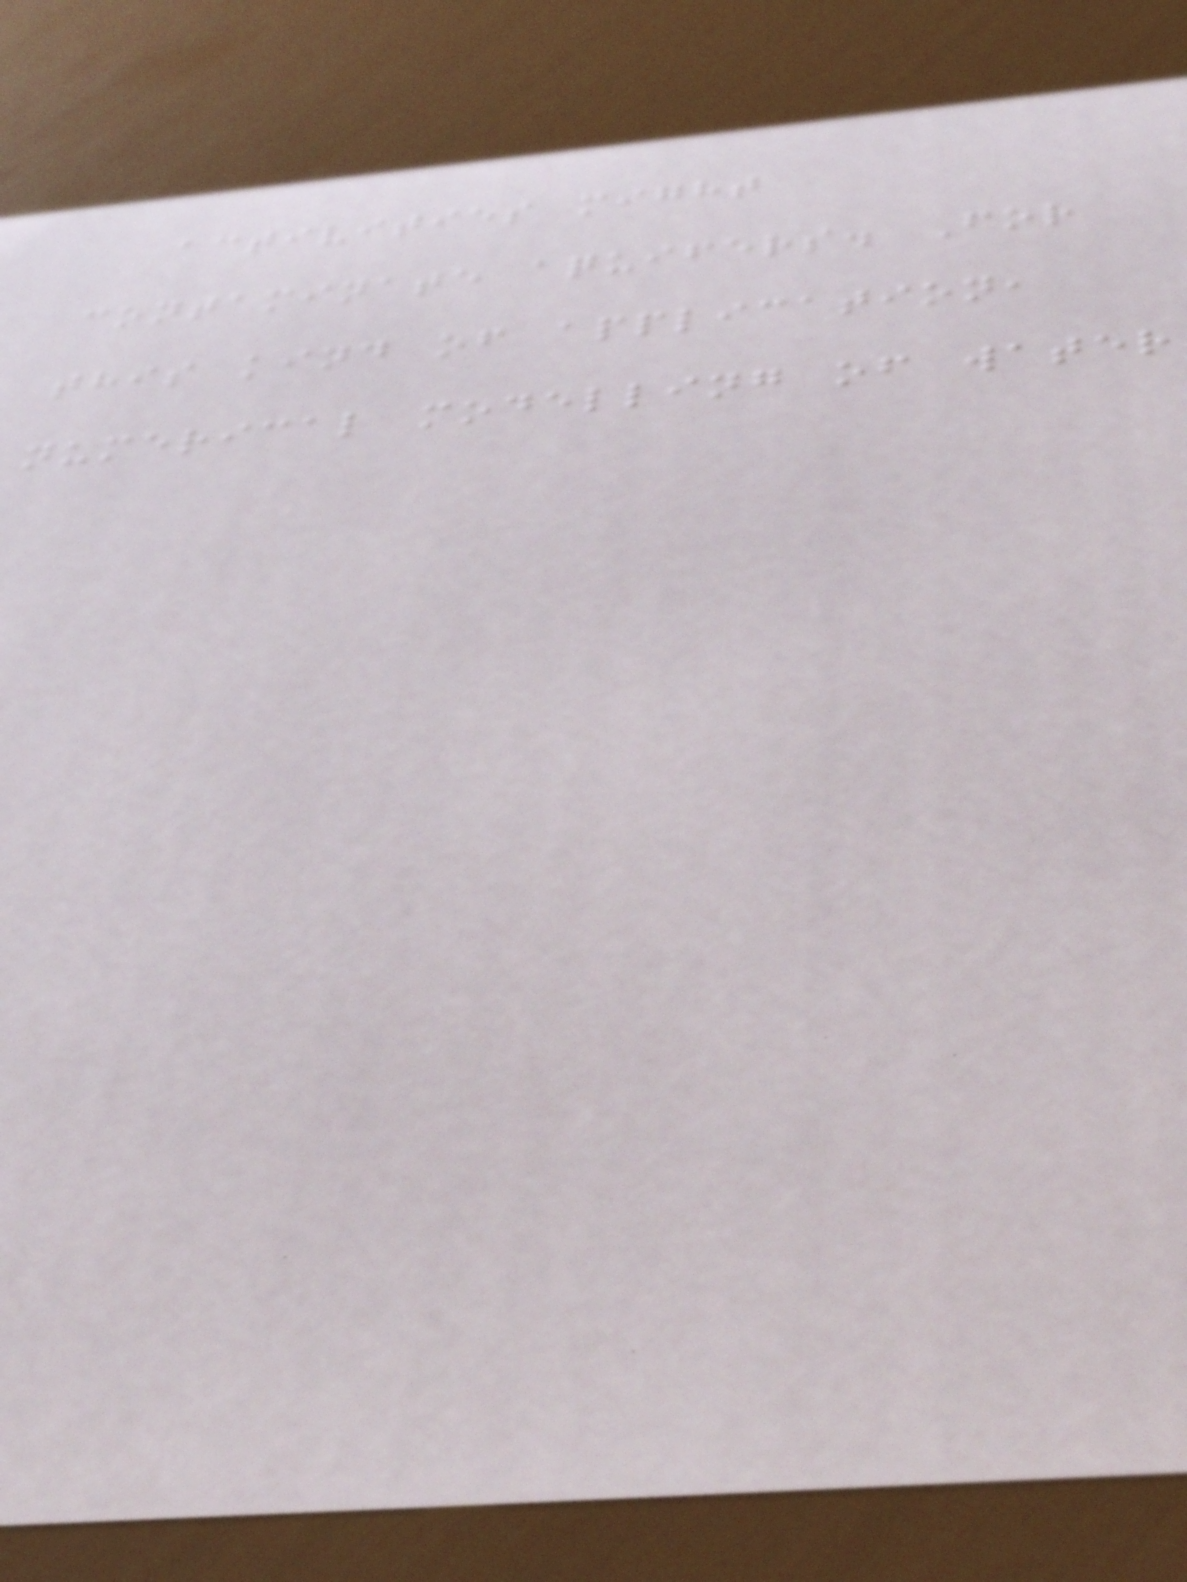activities might
contaminate aquifers. For
this kind of application,
numerical modelling of water
